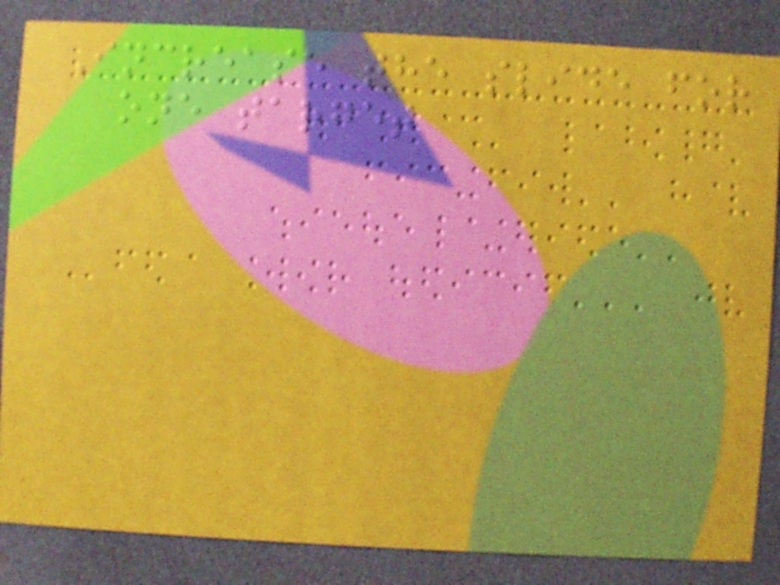Increase the slide for
one target
